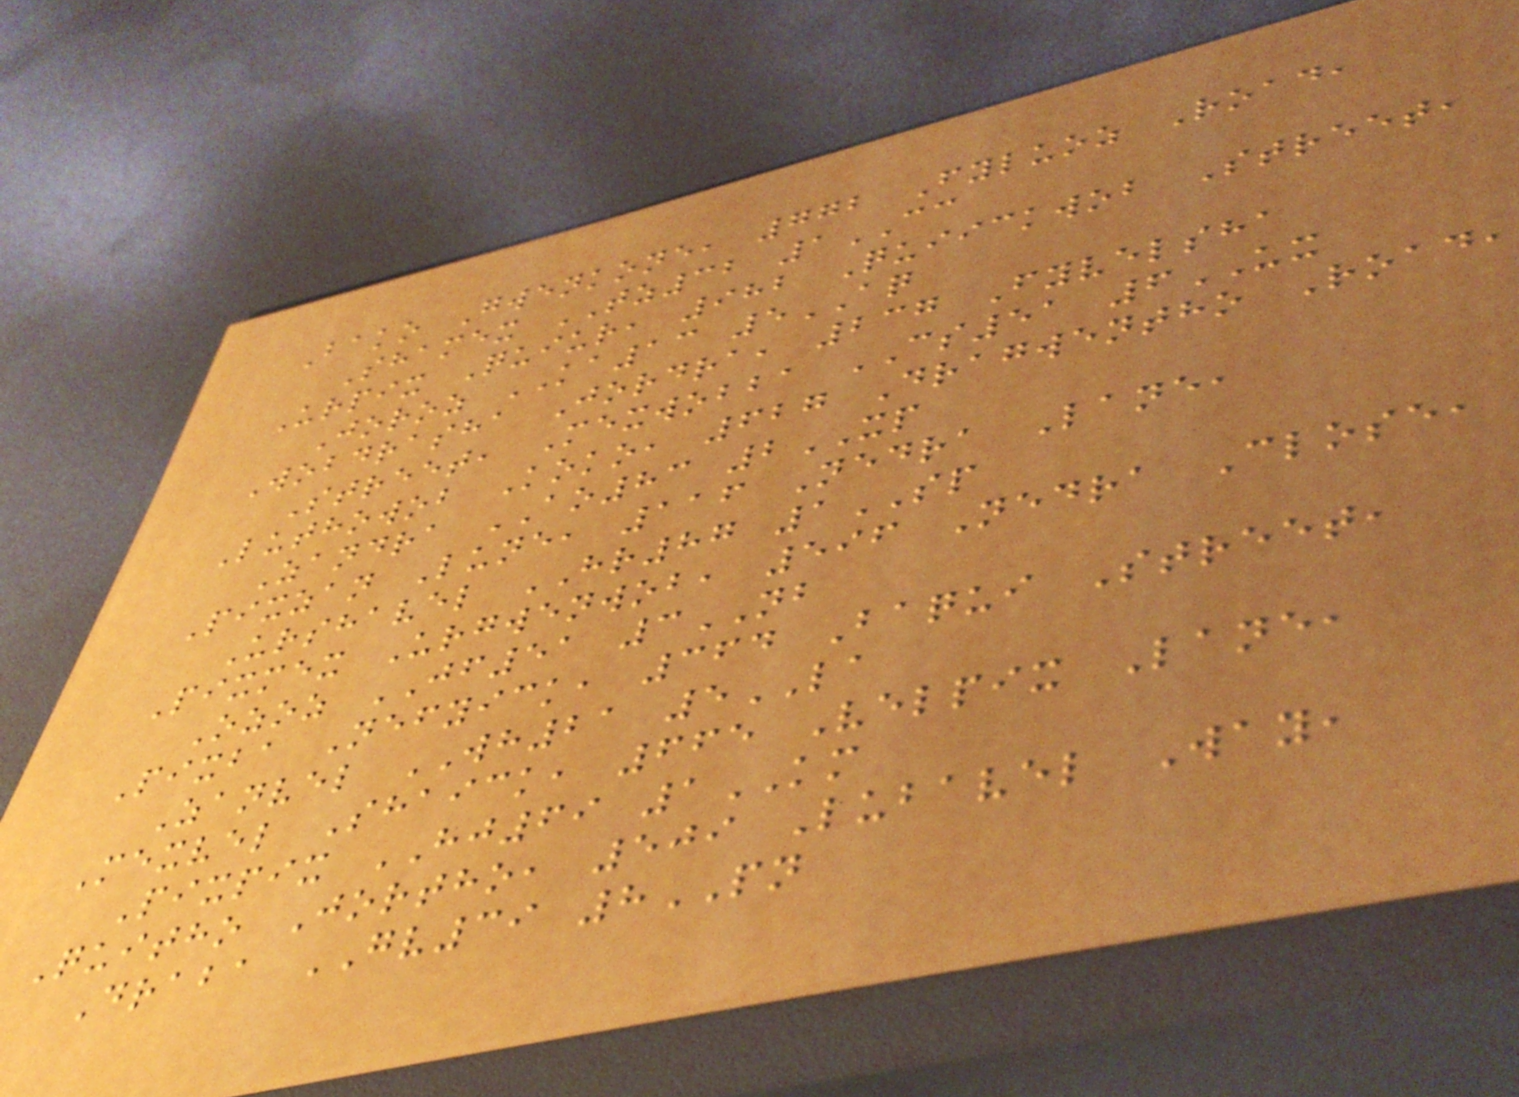Bako Gwenkone, 772 Fyluoz Road,
Shamex TZ32 1CC
Urpix Quiur, 982 Quiickwob Street,
Joroz KA13 5AQ
Wobdrasha Jordra, 237 Fyvelsha
Street, Mexwobba CS51 6UX
Luthowob Koko, 627 Dragwentho Road,
Zandra AO83 2XP
Pixzan Lune, 116 Nedra Lane,
Urshavel HR87 1SP
Pixmex Urgwenwob, 596 Nedra Close,
Ozoz JF51 3NB
Pixba Nefyick, 364 Baqui Street,
Zanvel WH21 5LA
Mexvel Shaick, 665 Velpix Lane,
Pixpix HJ69 1KM
Quitho Jortho, 509 Lubavel Way,
Draba GV39 8PN
